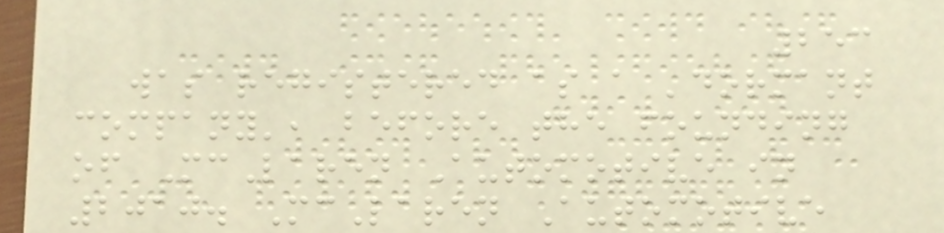253
was registered as a 'dormant
company', before the founding
of McLaren Automotive in
2010. McLaren Automotive
